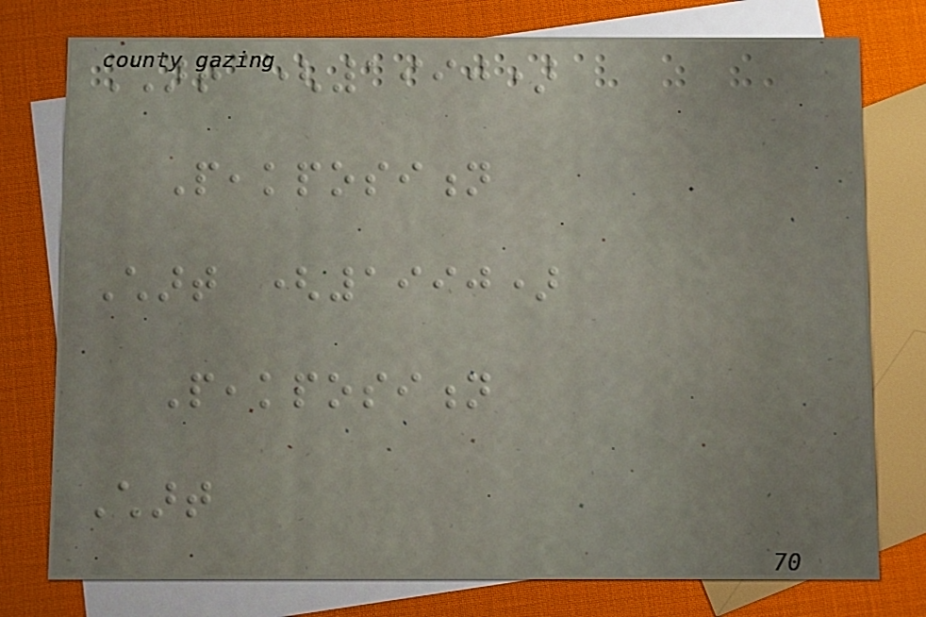Chart (1990)
Peakposition
Chart (1990)
Peakposition
Chart
